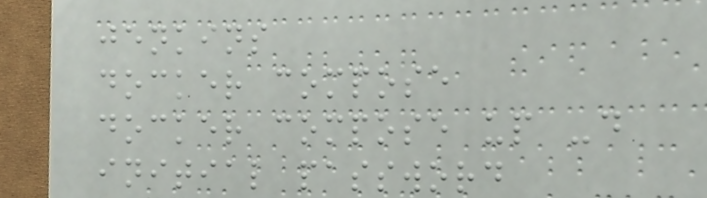jenkins
docker compose
docker compose up -d
initial password
